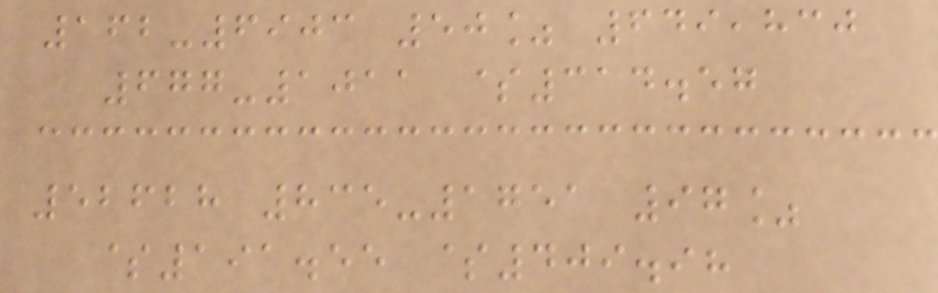162-6903 50% 649,830
677-1011 $314.57
52628 835-1751 97%
$191.55 $409.98
